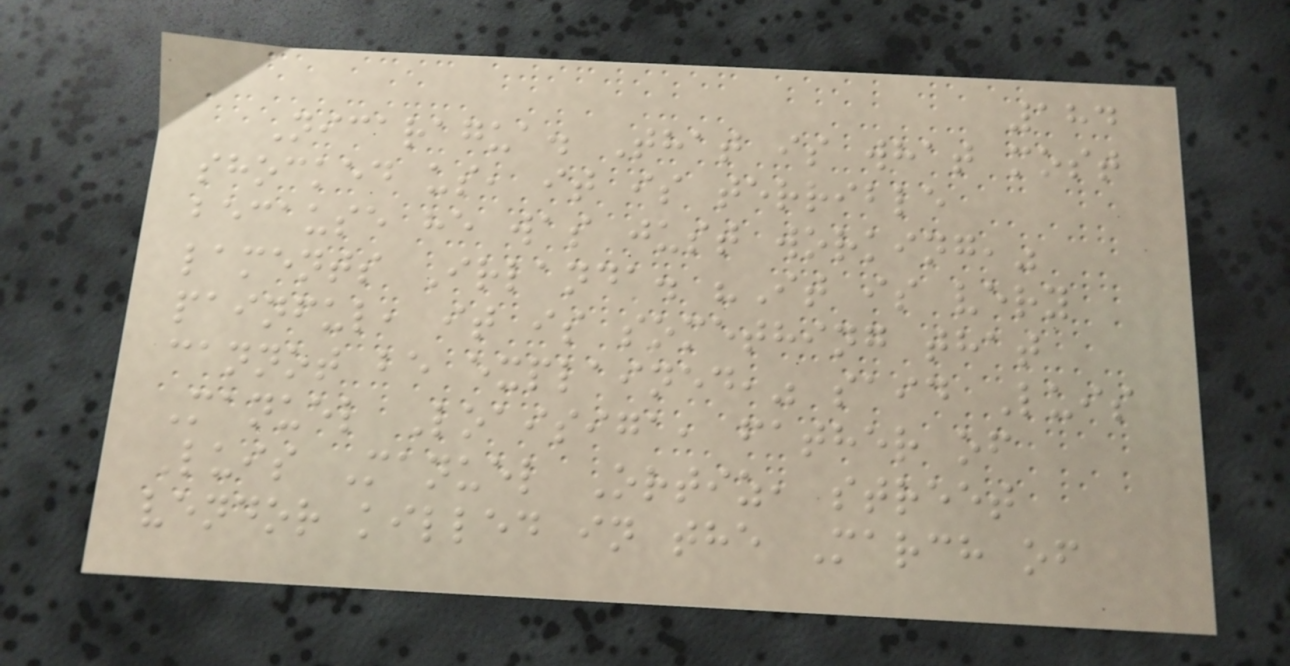184
Nicaragua. That is what most
shocked us, it is terrible
because he was just working,"
laments Irlanda. "It is very
painful, it is something that
cannot be explained," said Luis
Manuel Loaisiga, father of
Luis Manuel Ortiz, street
vendor killed in the March of
